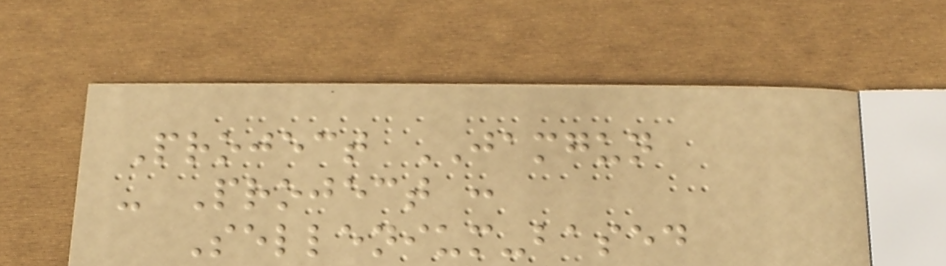Project JAMGUN
- Project :
Sellenium-based
